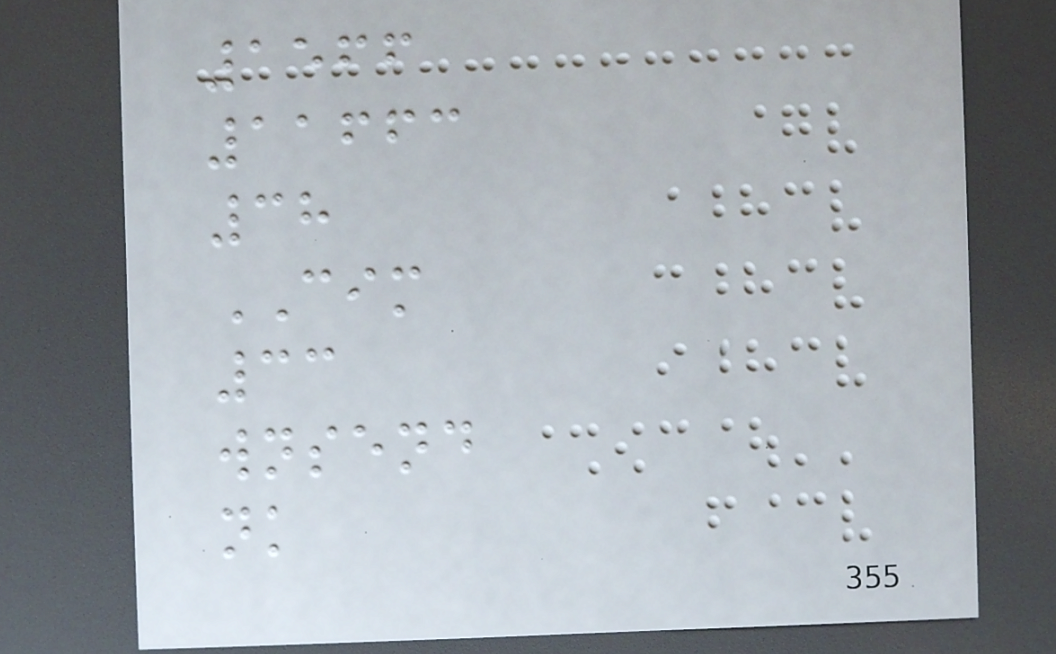1566
11663
38
CIM
33
wnsend
nk
